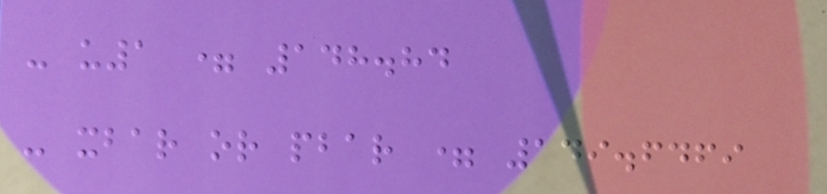- u1 = 148.84
- xbar or pbar = 149.6469
